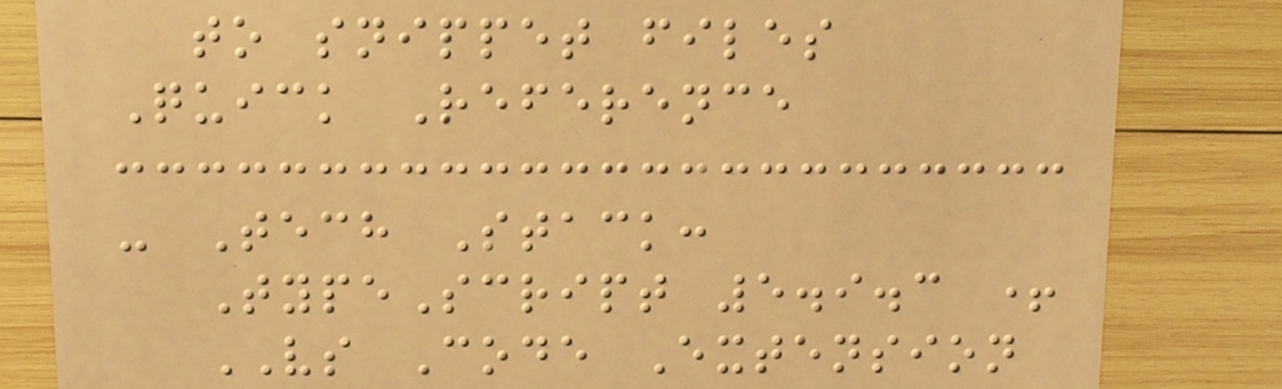to snippet files
Quick Reference
- Tech Stack:
TypeScript 5.9.3 +
VS Code Extension
